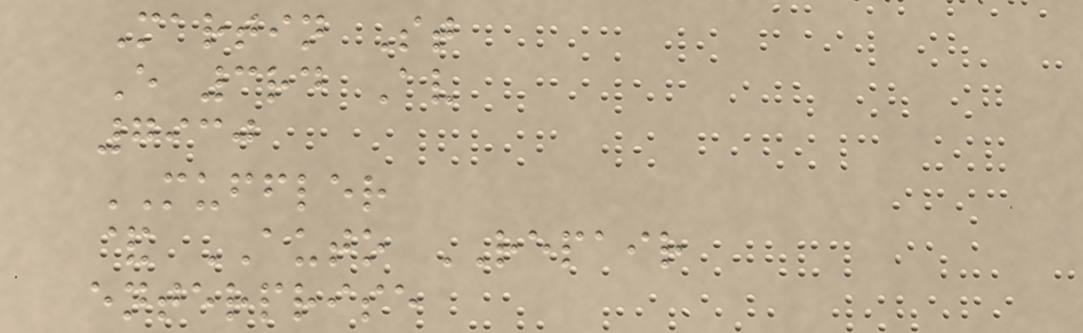Martin St
E 3rd Av
7930
MUFFLER
& AUTO REPAIR
enterprise
